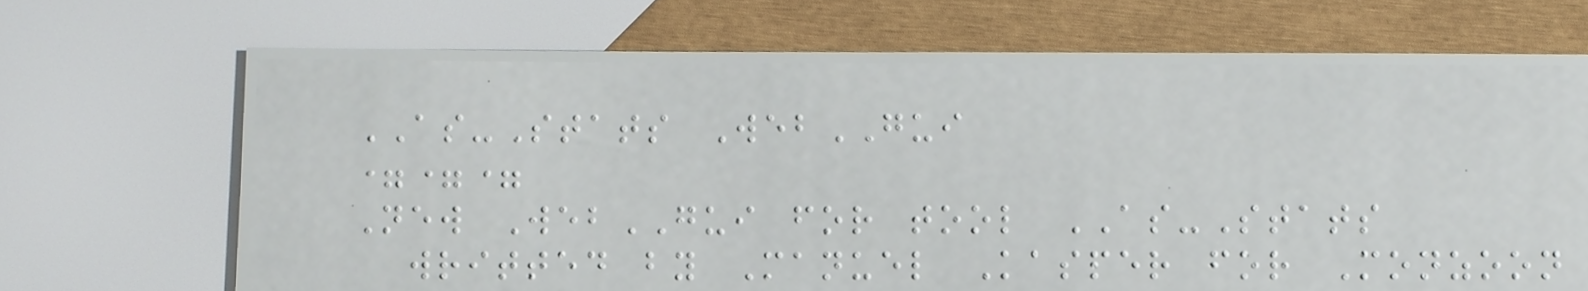AS-Stats WebGUI
===
New WebGUI for tool AS-Stats
writted by Manuel Kasper for Monzoon
